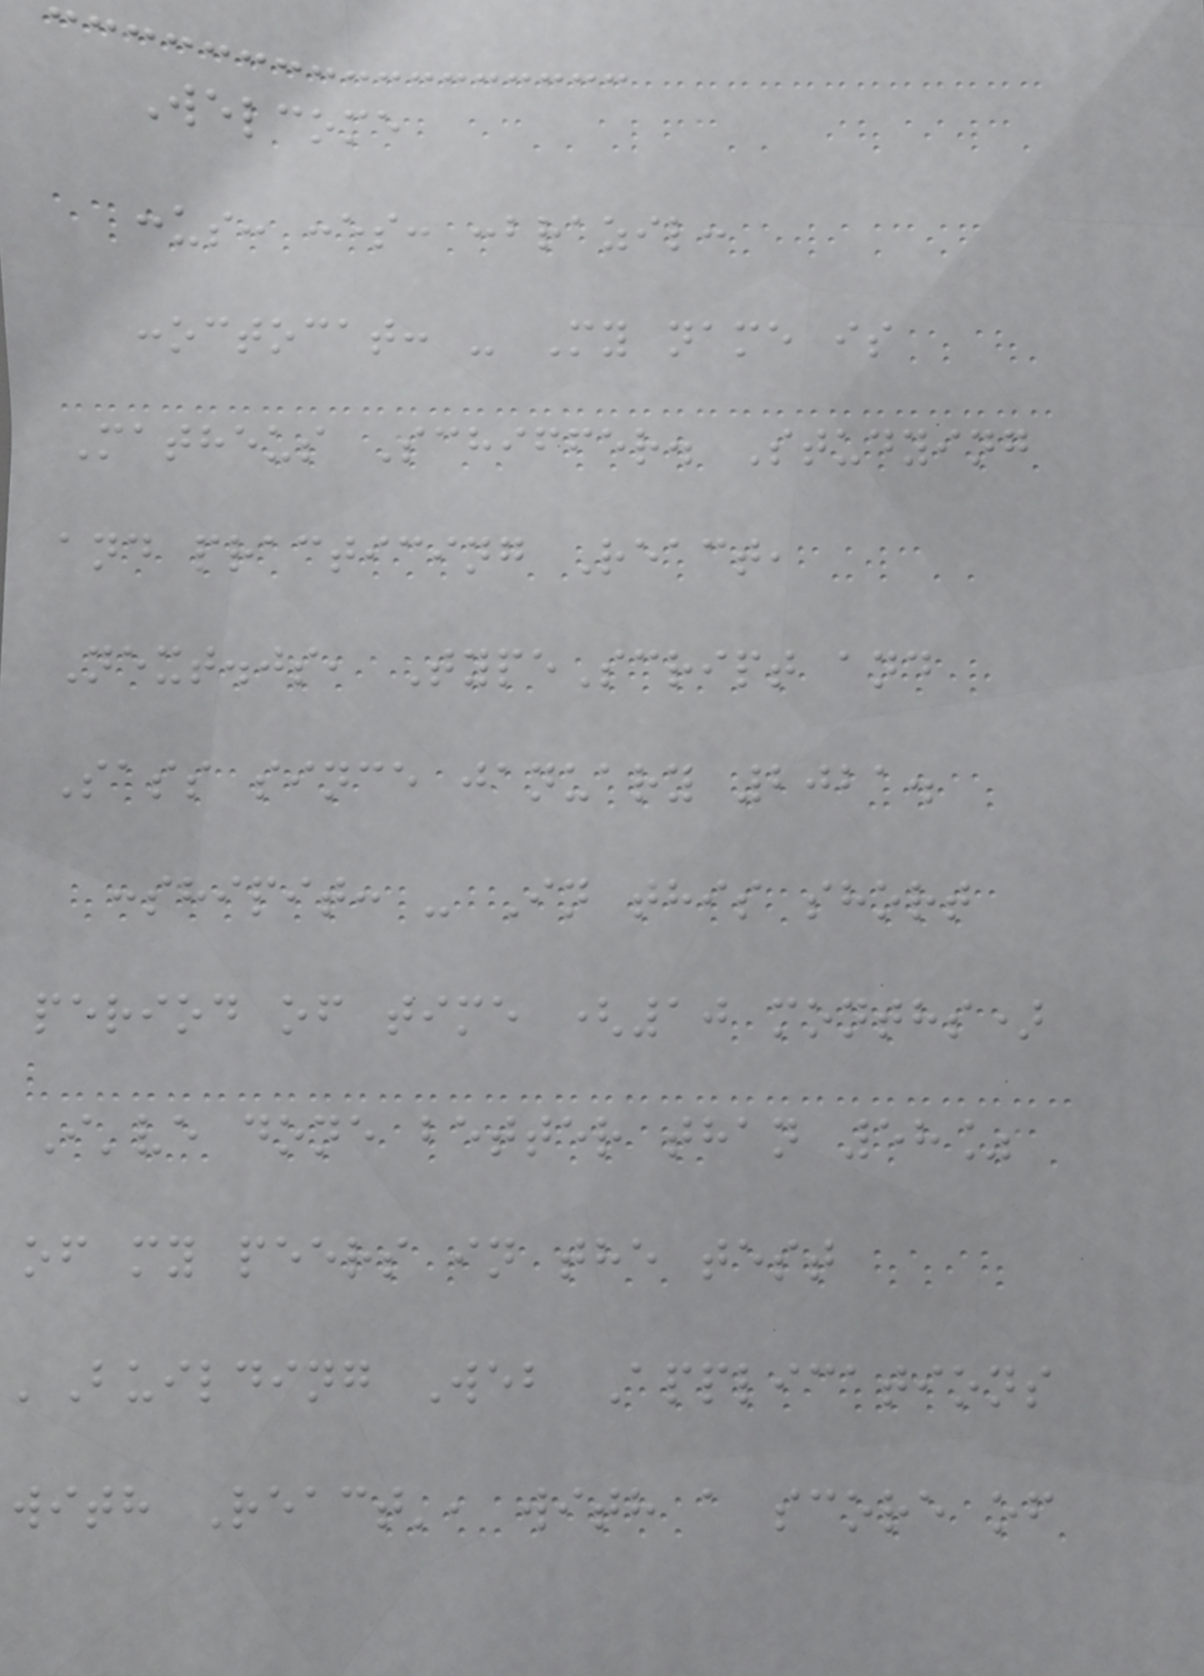Welcome
:us: :es: :brazil:
:octocat: - My name is
Matheus Schiffer. Studying
and practicing React,
Next.js, TypeScript and
Sass since january 2021.
:shipit: - In this short
period of time (10 months)
I've done better than 58%
of my peers in the test
'Building Web Applications
with React', with a score of
